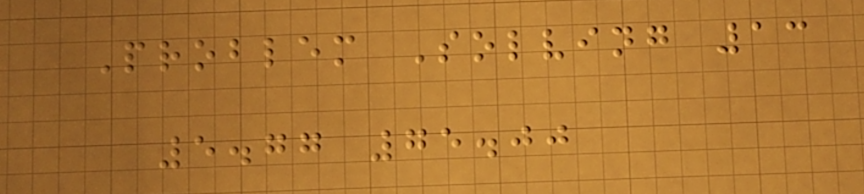Problem Solving 13
5.77 75.00
